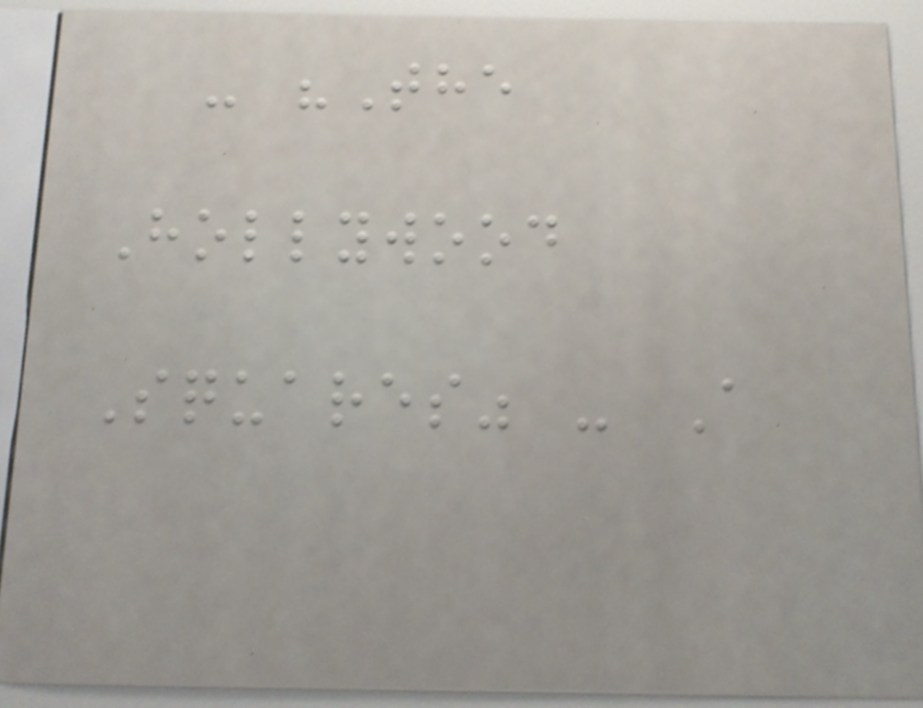- "The
Hollywood
Squares" - A
